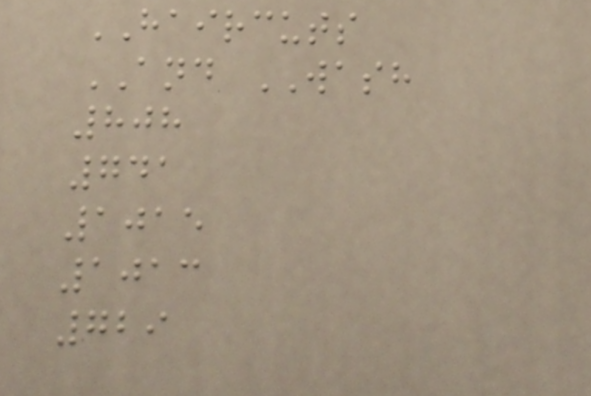HAIRCUTS
AND WASH
808
741
1015
1013
729
